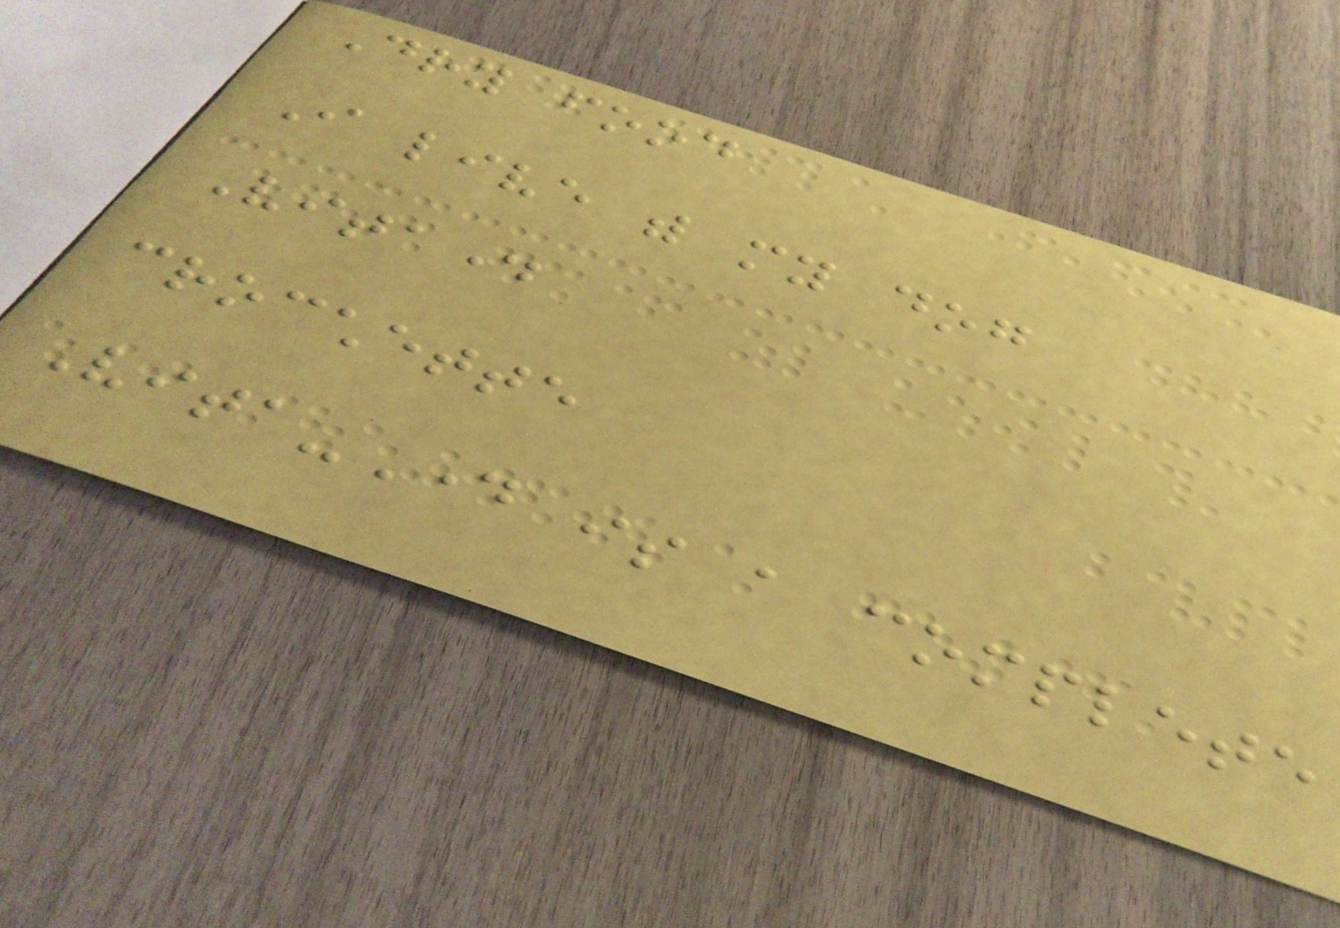Dry food
I live with my dog
Vitaday
crocchette
Vita-Day is a complete
